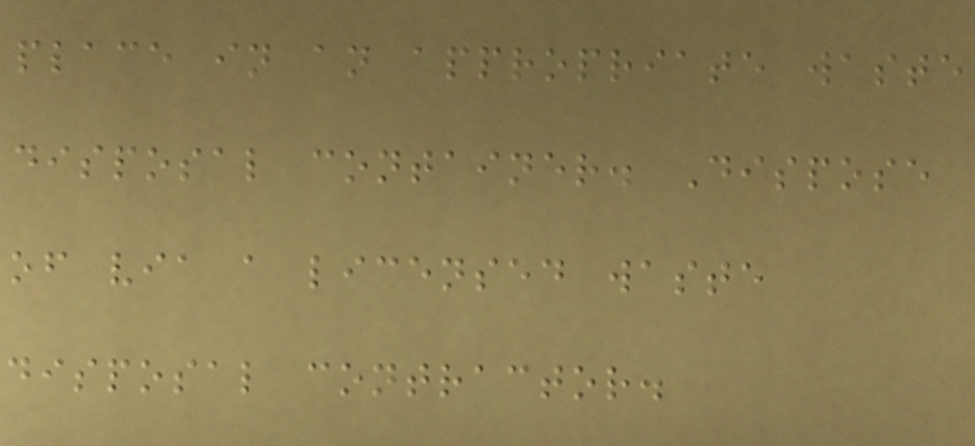place in an appropriate waste
disposal container. Dispose
of via a licensed waste
disposal contractor.
